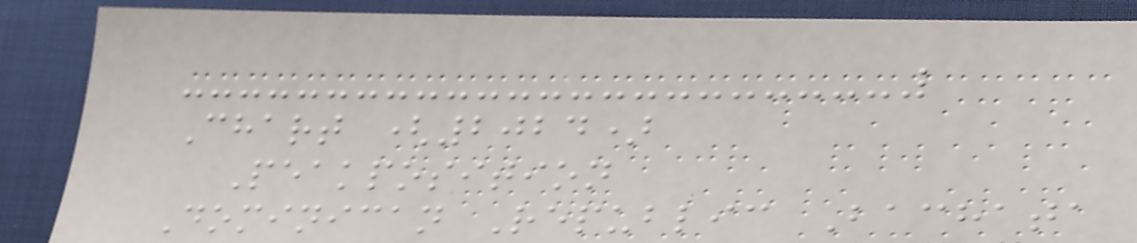Chart (2024)
Peakposition
Dominican Republic Bachata
